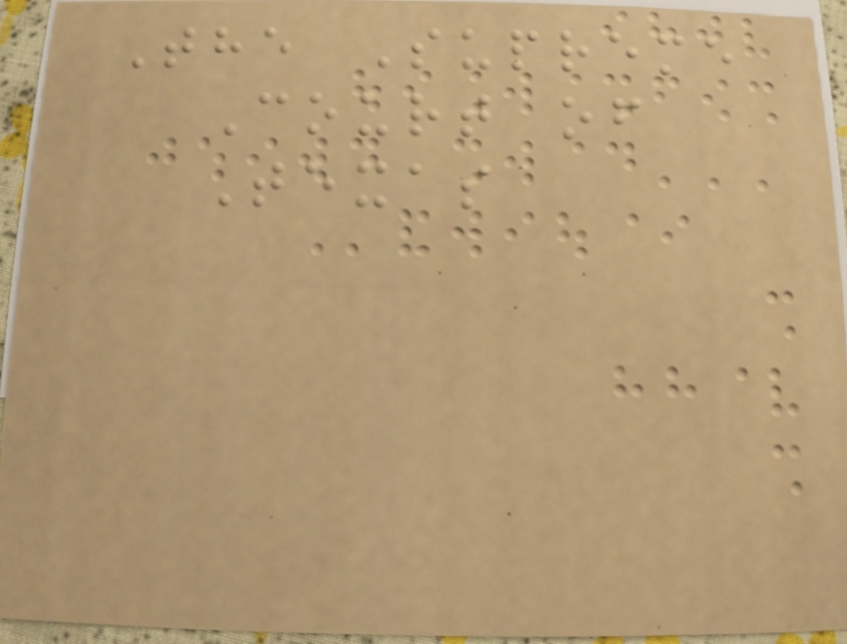The Supreme
Court of
Texas
